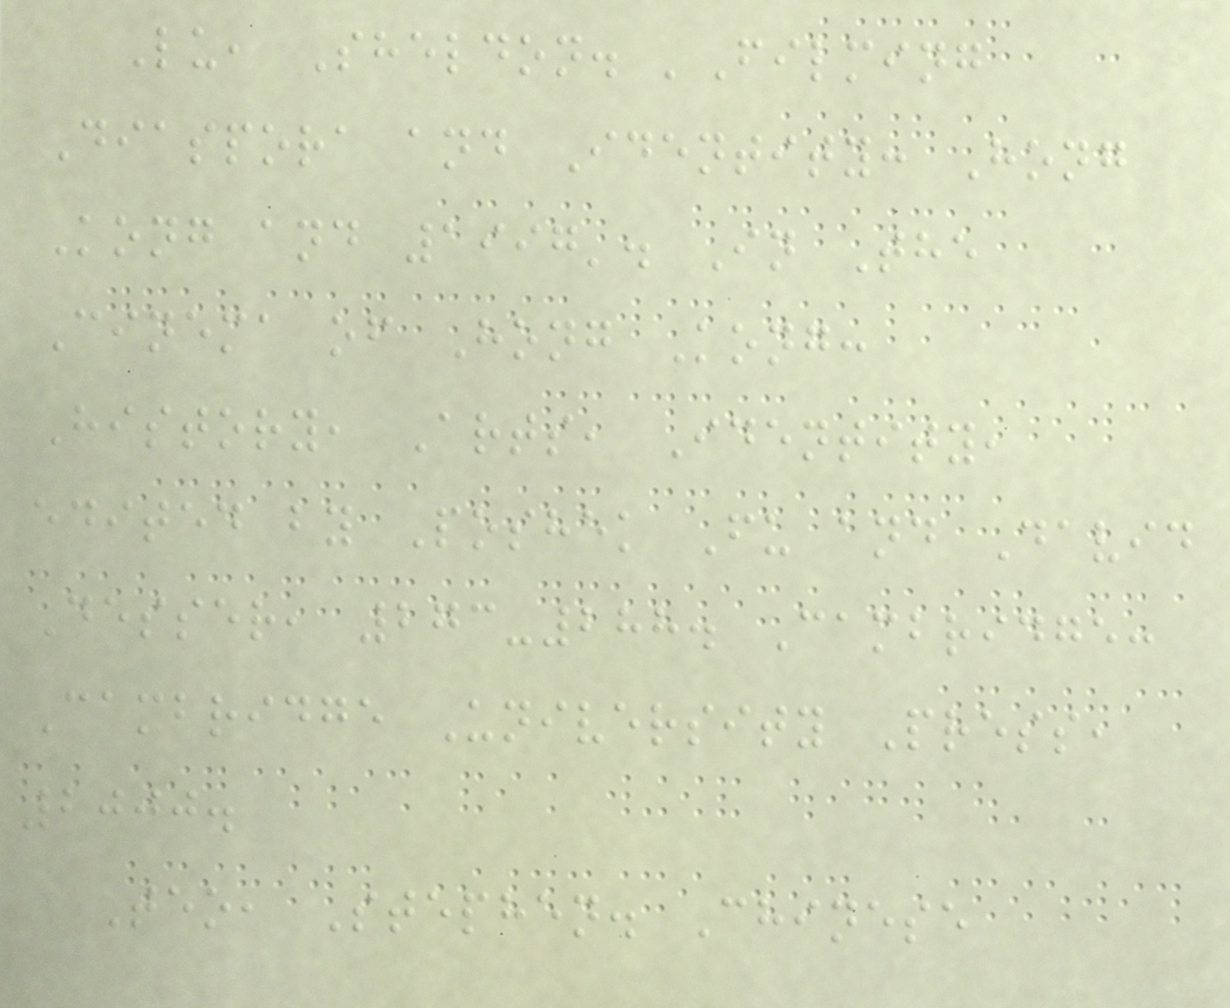Lu, Sheldon. 'Filming
Diaspora and Identity: Hong
Kong and 1997'. In The
Cinema of Hong Kong:
History, Arts, Identity,
edited by Poshek Fu and David
Desser, 273-288. Cambridge:
Cambridge University Press,
2000.
Teo, Stephen. Chinese
